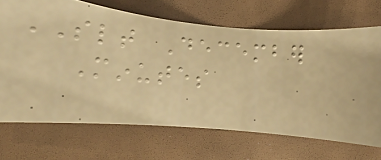SLT December
Minutes
